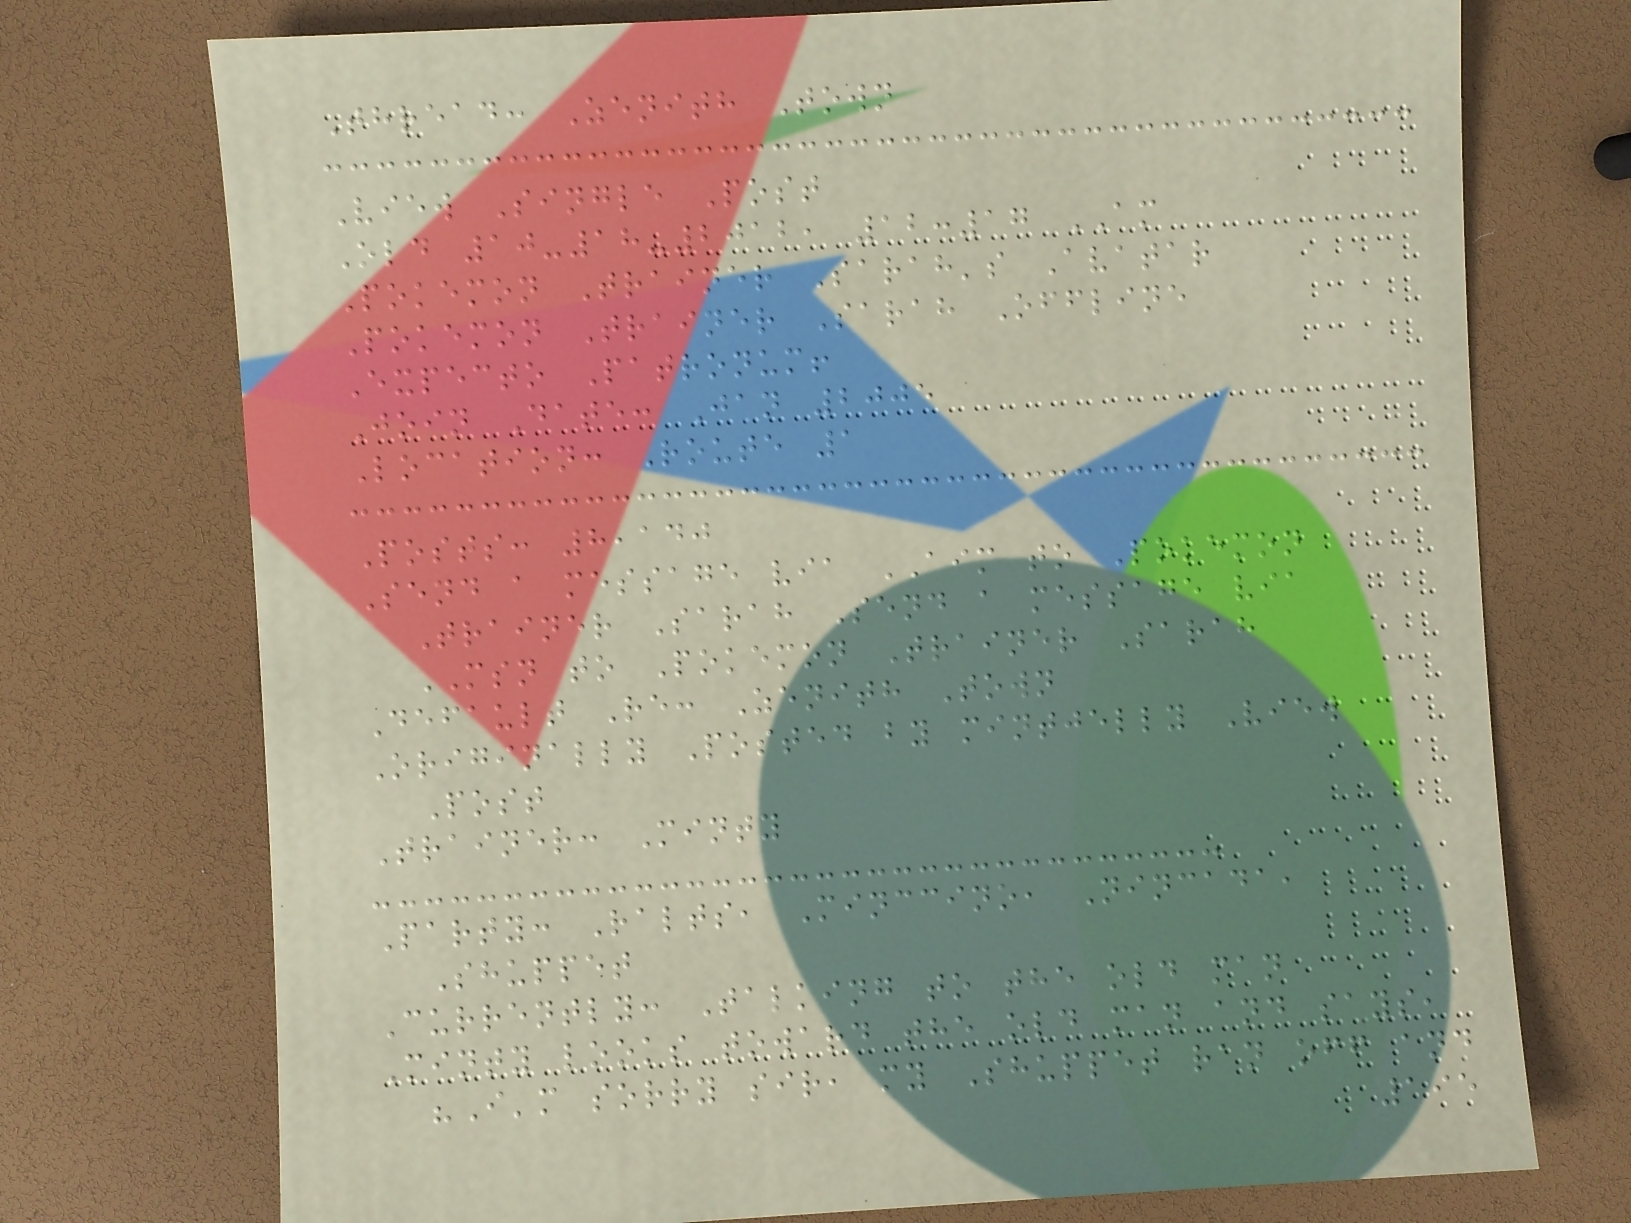Thread: Zenith Town
View Single Post
Old 10-18-2012, 12:17 AM
Pokemon Trainer Sarah's Avatar
Pokemon Trainer Sarah Offline
Expecto Patronum!
Join Date: Jan 2005
Location: Route 1
Posts: 8,140
Send a message via AIM to Pokemon
Trainer Sarah Send a message via
MSN to Pokemon Trainer Sarah
Default Re: Zenith Town
Originally Posted by mintjelly View
Post
Trainer: Minty
Party: Ralts, Minccino, Nincada,
Shuppet
Currently: Talking to the old man
Minty looks toward the old man and says,
"I'm sorry sir, my Shuppet ran off and
195
